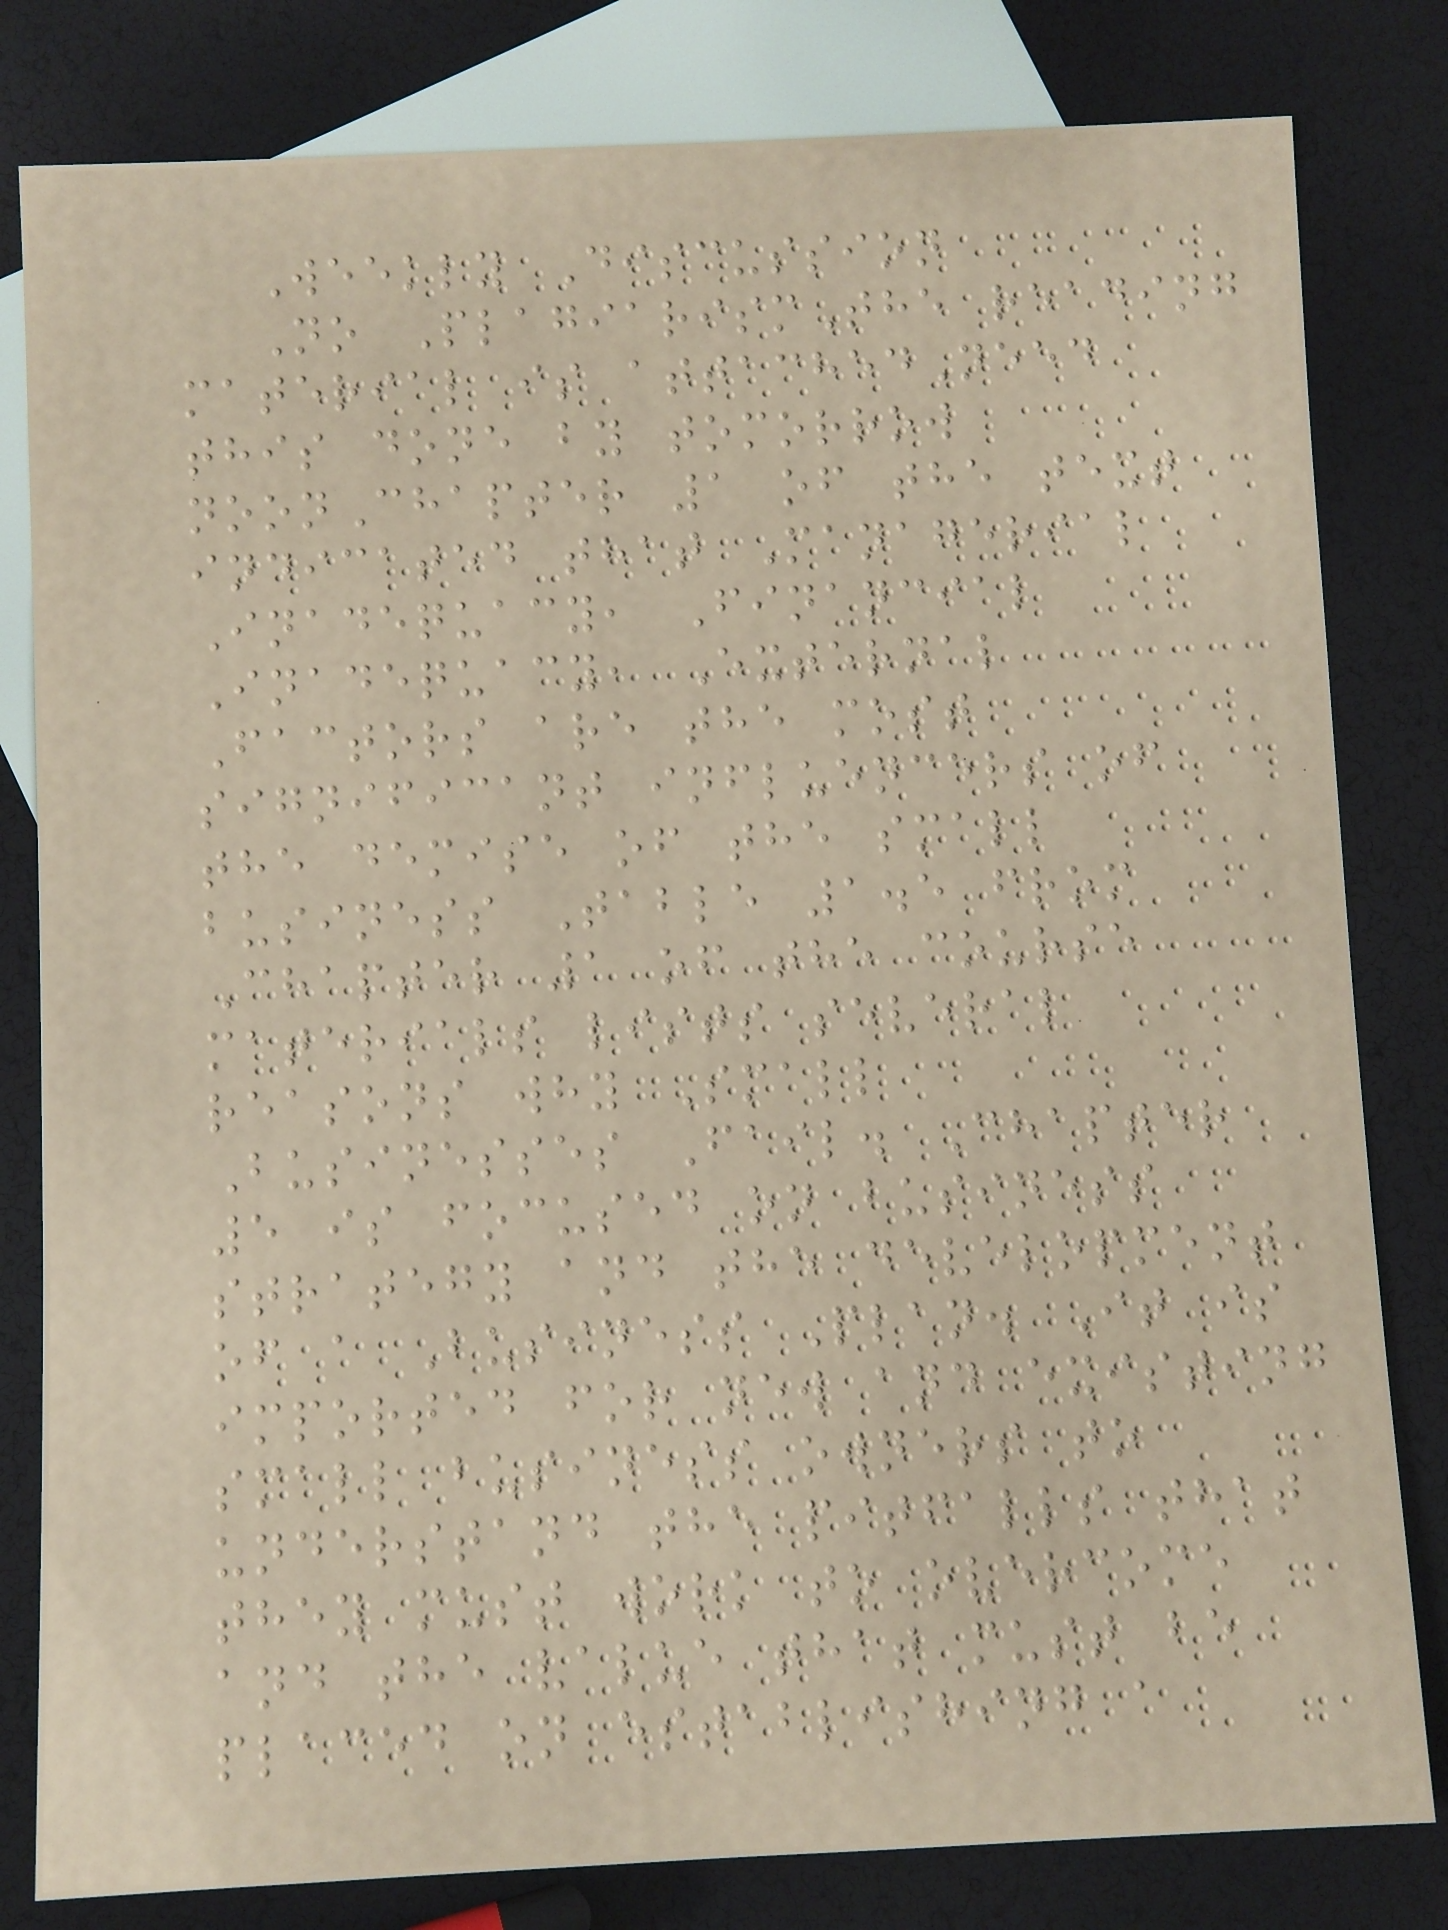Weekly Discussion
No PlagiarismThe reading
material is attachedNeed
this done by tomorrow
noonChapter 1 of the text
indicated that Managerial
Inadequacy, Financial
Inadequacy, External
Factors are the most
significant influencers of
the demise of the small
business Table 1.5 from
Chapter 1 of the course
materials lists several
reasons why Small
Businesses Fail. Chapter
5 is focused on business
strategy and the development
of a Business Plan. It is
imported for new and existing
small business owners to
understand the pitfalls that
they must work to overcome
and the value that must be
placed on establishing a
